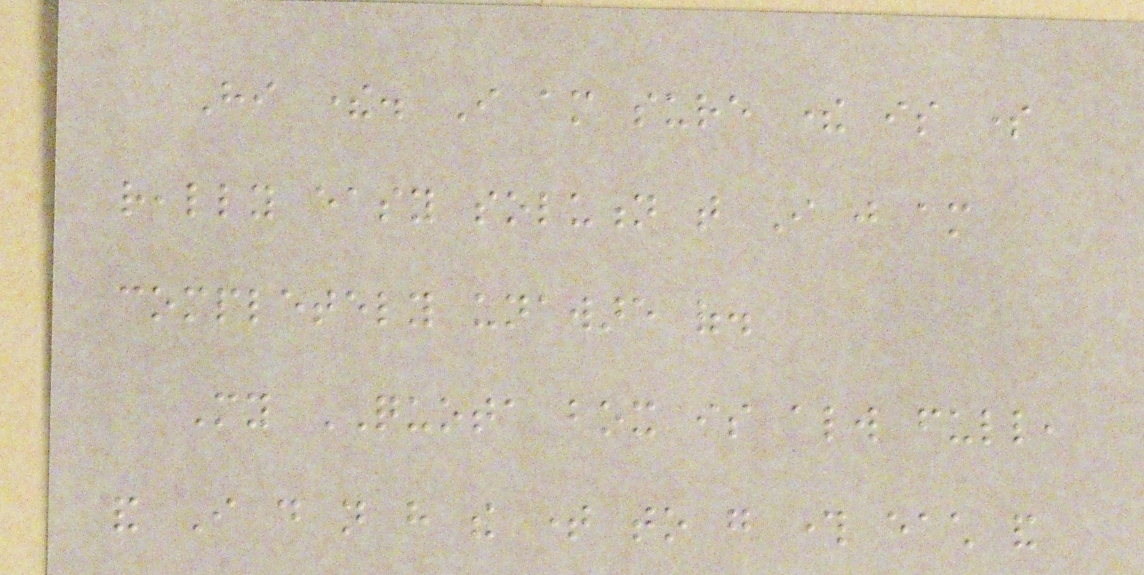Hi there. I am sure there is some
really easy solution that I just am
completely unaware of.
My QUOTA box is always full,
and I do not have the time to go through each and
